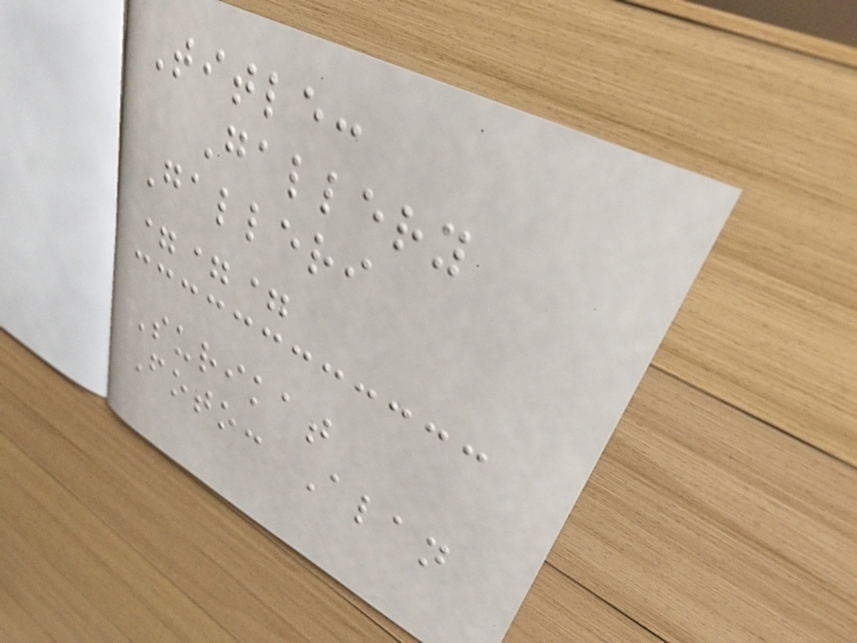Title:
Gallery
Galleri
===
Surikat
Foto: Alan
